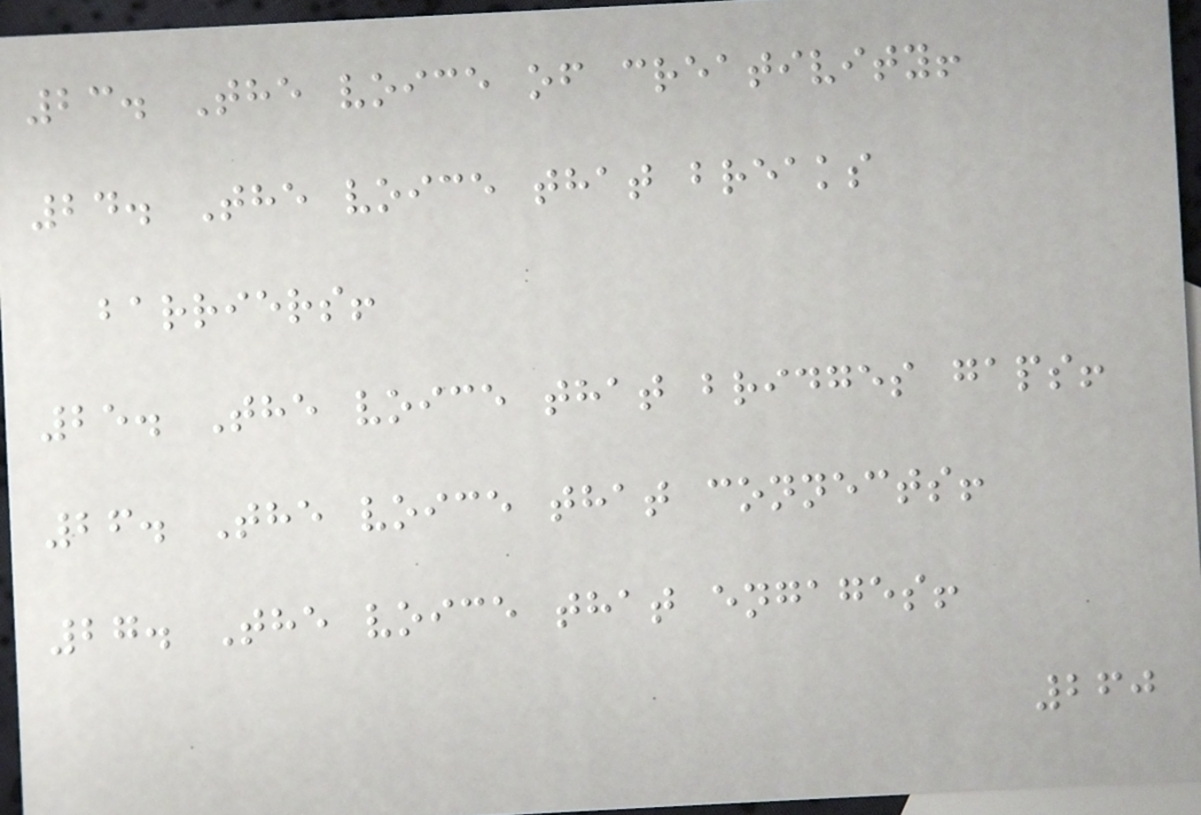23. The voice of creativity!
24. The voice that breaks
barriers!
25. The voice that bridges gaps!
26. The voice that connects!
27. The voice that engages!
260
